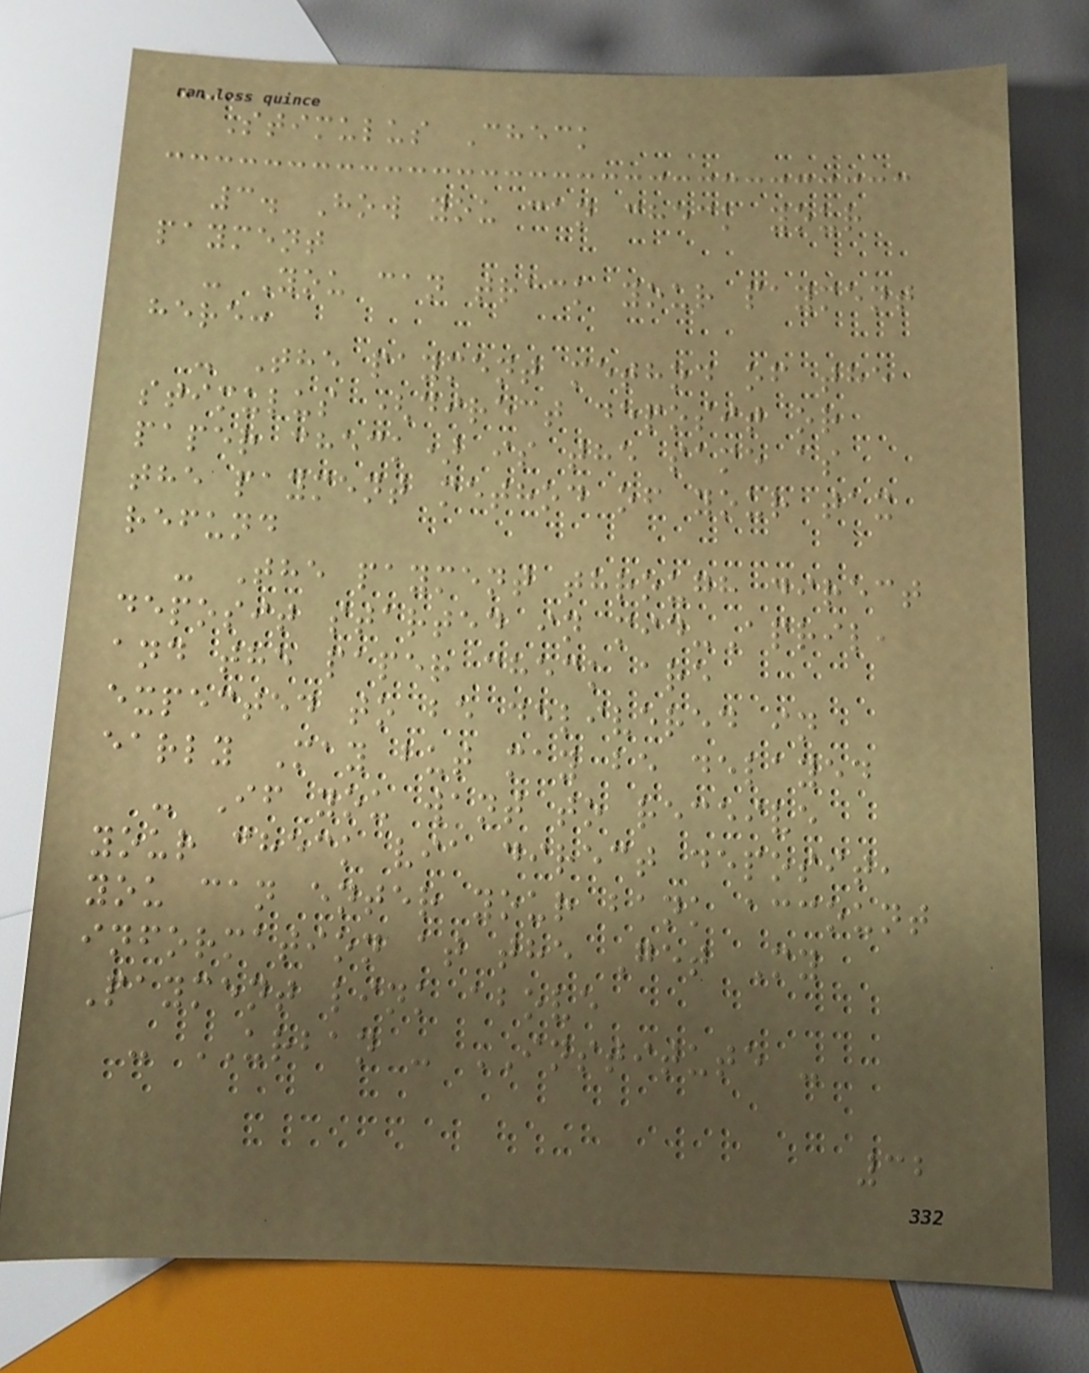Stimulus Check
3. How you can check your
payment
- You can track your payment
here:
- The payment method of the
stimulus (direct deposit or
paper check) is the same as
the payment method of your tax
refund
- The payment through direct
deposit started in mid-April,
and the paper check are
expected to be delivered in
early May but may be delayed
- If you want to receive
your check via direct deposit,
you can enter your bank account
information at the Get My
Payment link above
- URBAN - INSTITUTE -
32
